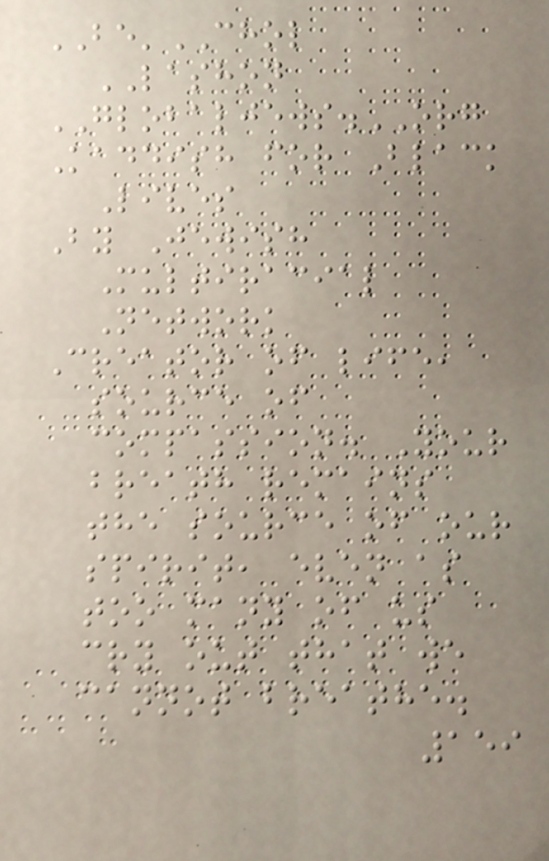BE'CHOL
LASHON
GLOBALJEWS.ORG
Kaddish for Black
Lives
By Jewish
Multiracial
Network
Creator of life,
source of
compassion. Your
breath remains
the source of our
spirit, even as
too many of us
cry out that we
cannot breathe.
159
